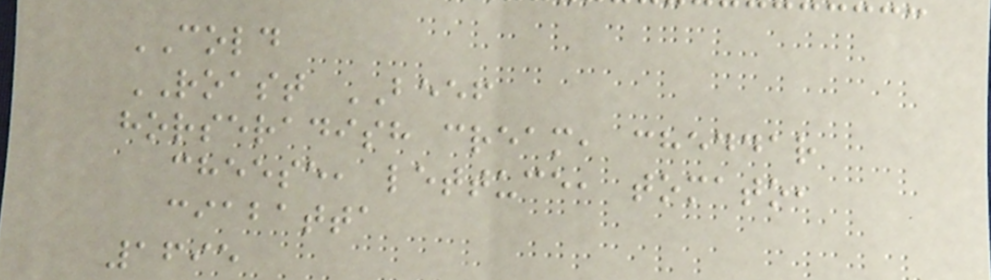COLD
ROAST BEEF
horseradish cream, cheddar
cheese, lettuce, tomato,
ciabatta
1695
